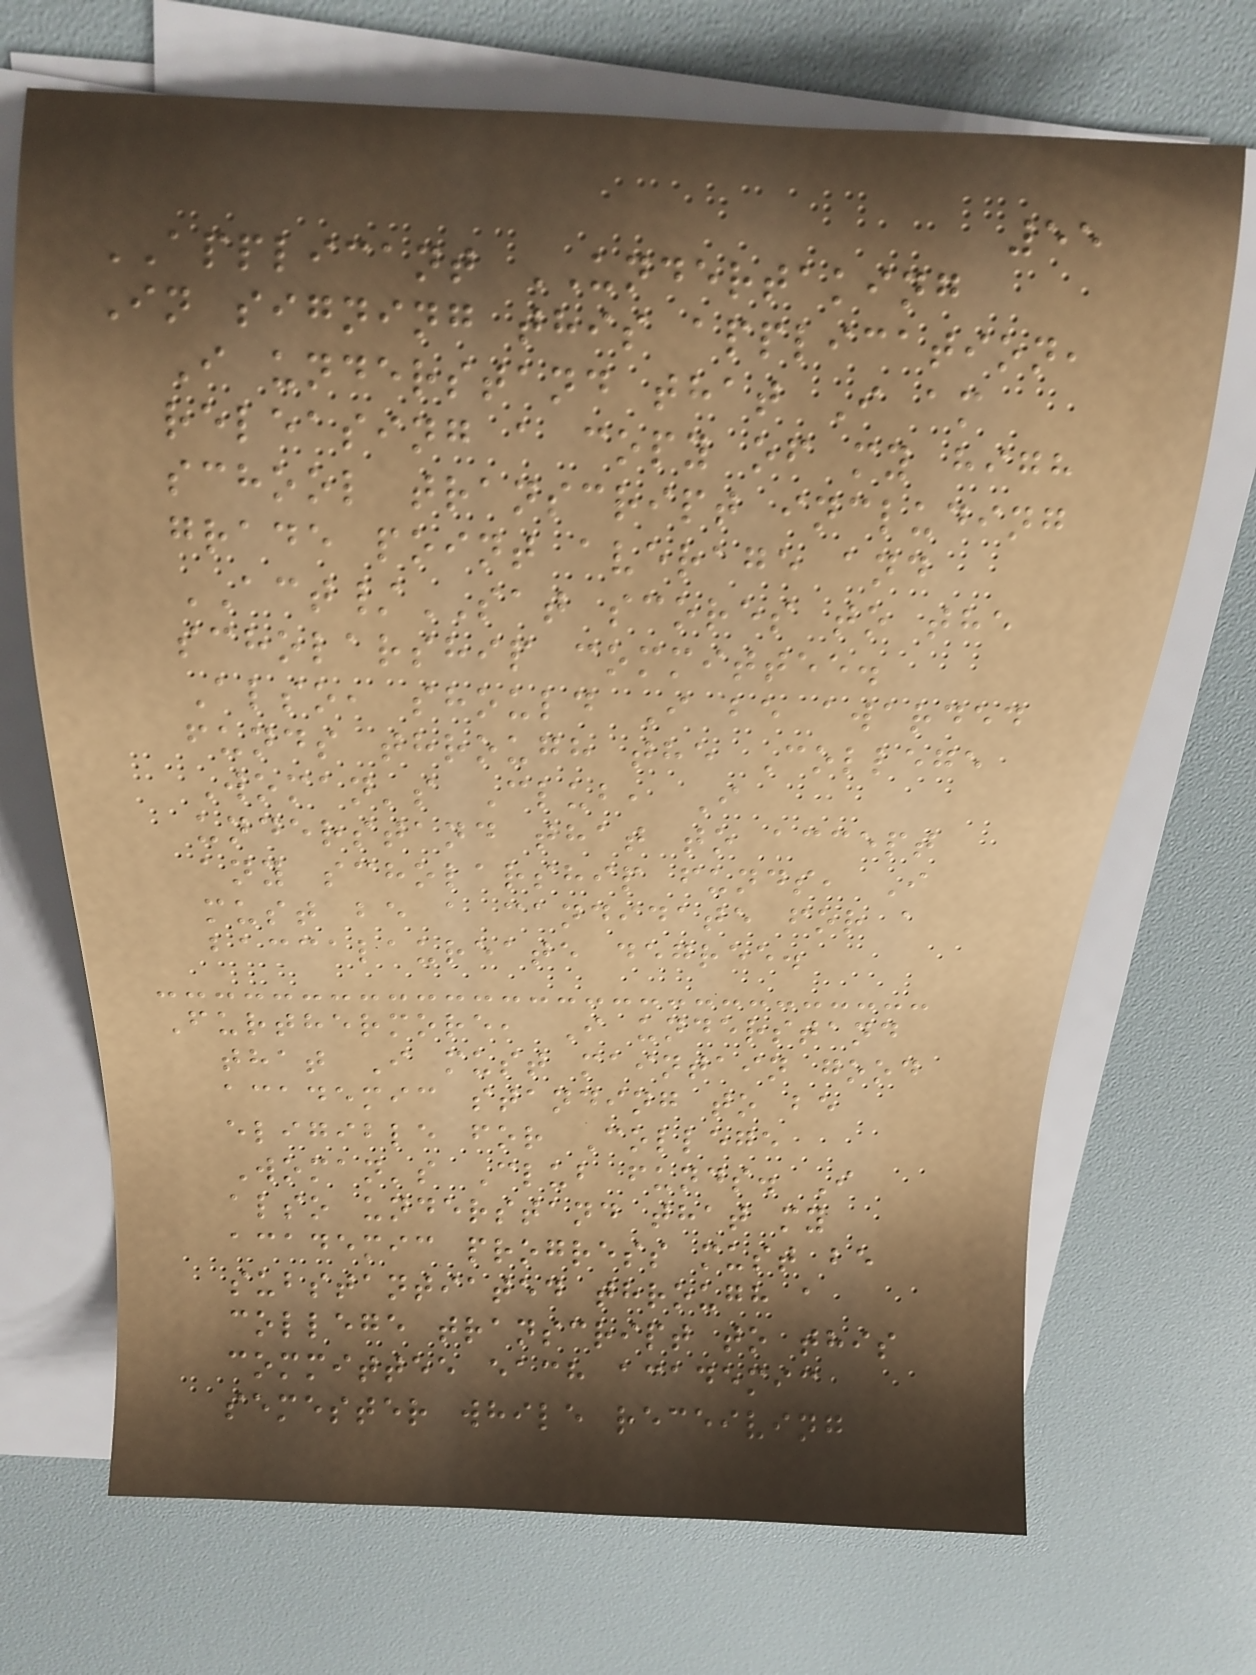55
APPLICANT UNDERTAKING
In signing this application,
I understand that I am
releasing a copy of my high
school transcript including
grade point average and
ACT/SAT scores to the
scholarship committee.
Also, should I be awarded
funds through the College
Woman's Club, I
understand that to accept
any scholarship funds, I
must be a candidate for a
baccalaureate degree.
Furthermore, I understand
that I must maintain good
academic standing to be
eligible for College
Woman's Club funds. I
also understand that my
academic progress must be
substantiated through a
college transcript to this
committee each academic
semester while receiving
